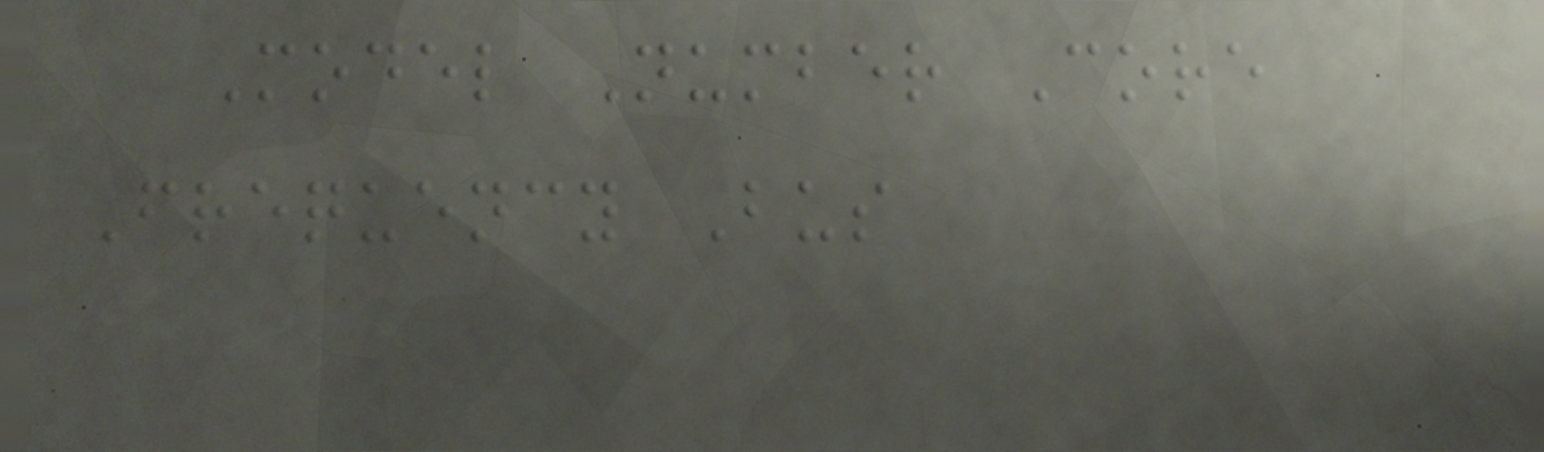Model Number Core
Frequency Bus
